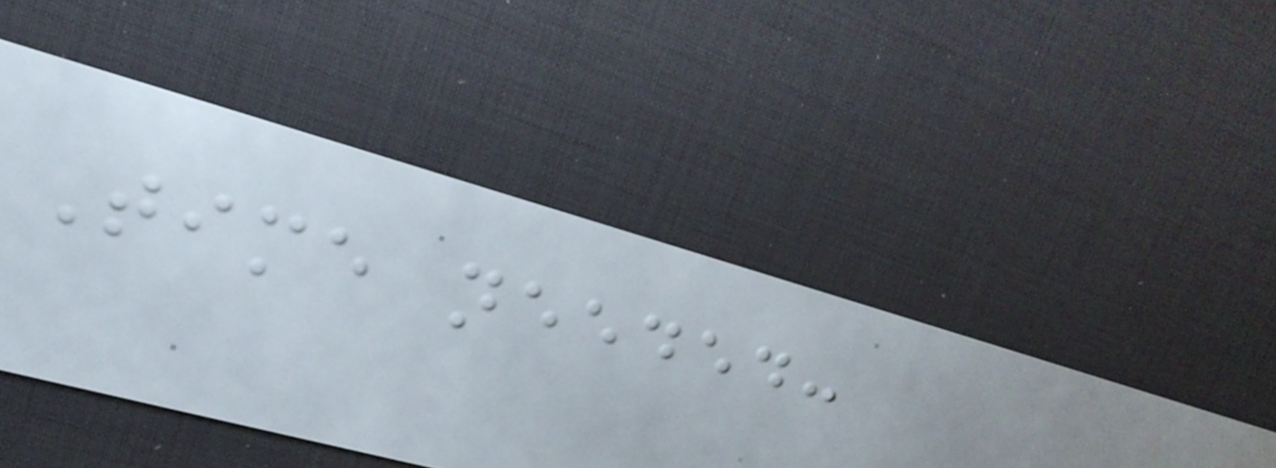Time needed:
